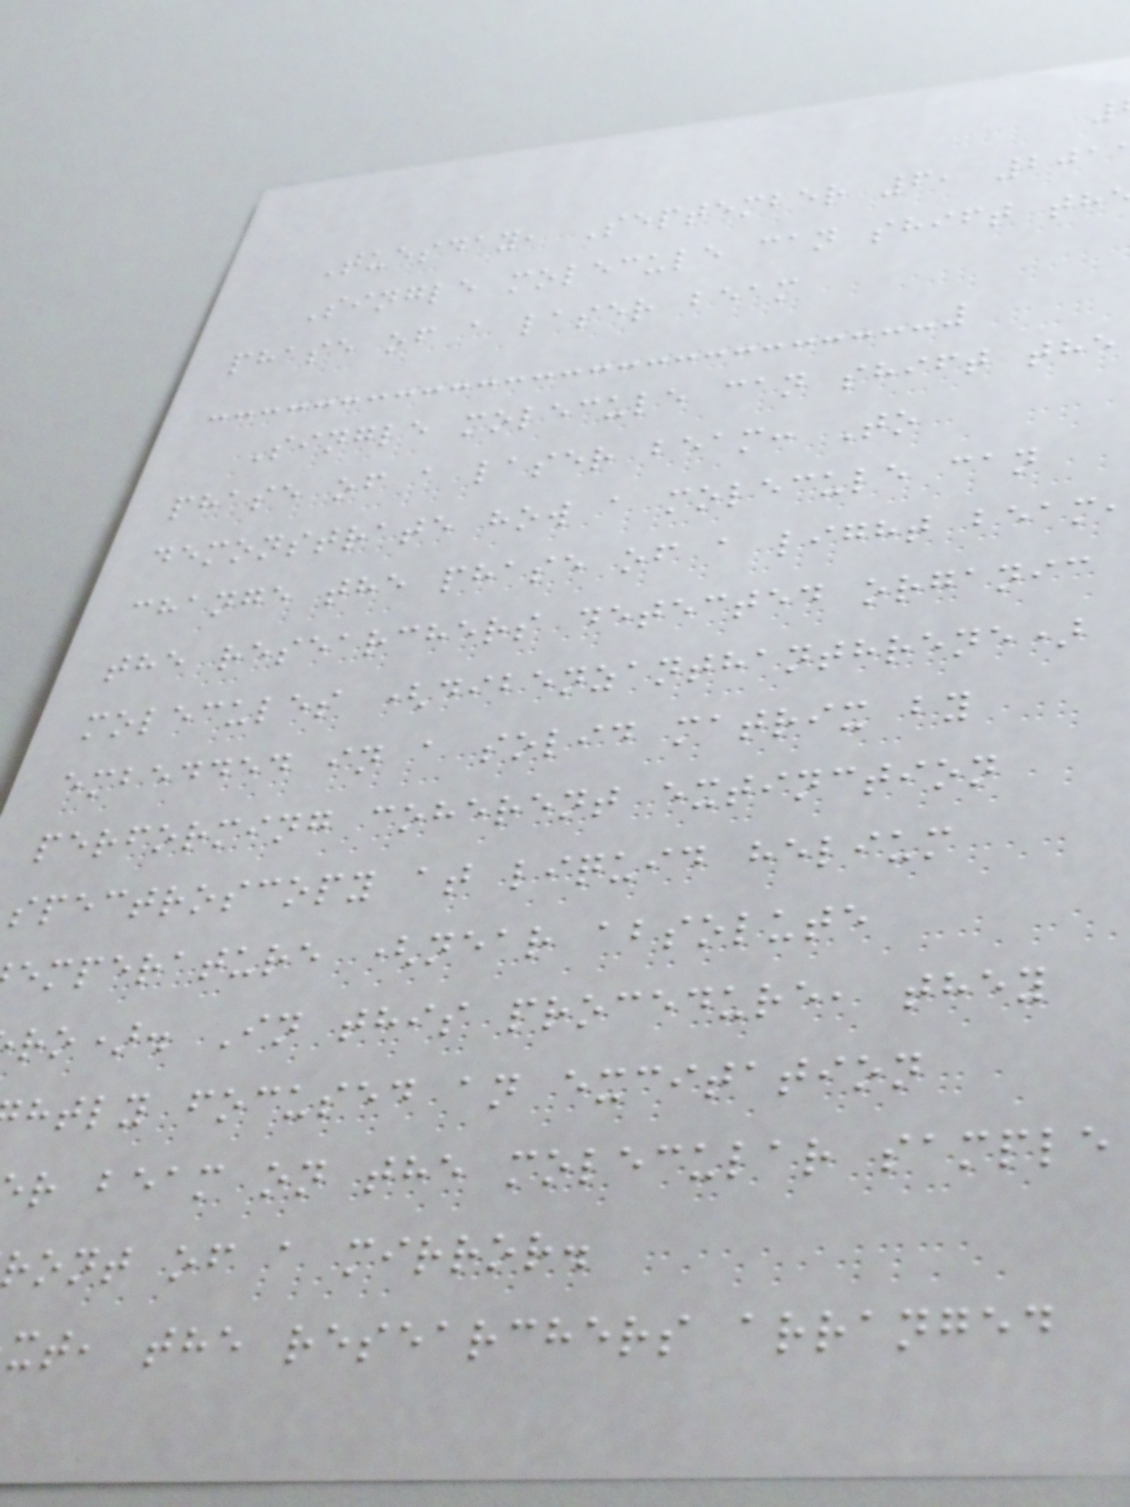Tuesday, September 6, 201
Single molecule can shift th
phase of a laser beam
Single molecule can shift the
phase of a laser beam: To
demonstrate how a molecule can
change the phase of a light beam
the researchers detected organic
molecules (dibenzanthanthrene)
embedded in a solid matrix by
performing coherent extinction
spectroscopy at liquid helium
emperature (near absolute
ro). In this procedure, they
htly focused an excitation
r beam on the molecular sample
ront of a mirror.
xt, the researchers arranged
